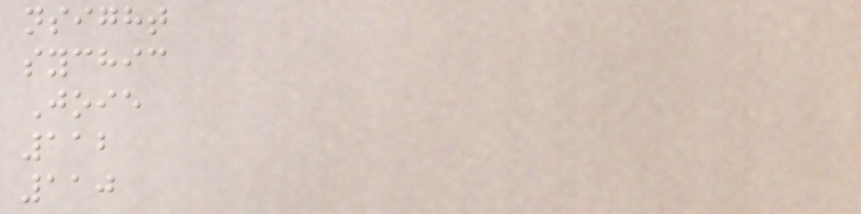nsight
sychic
Joie
112
110
